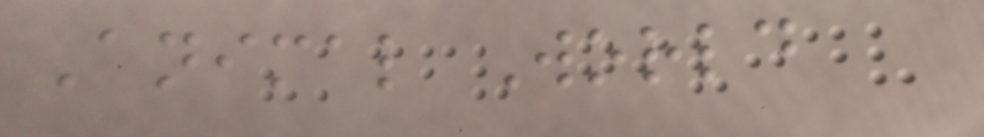Animal World
